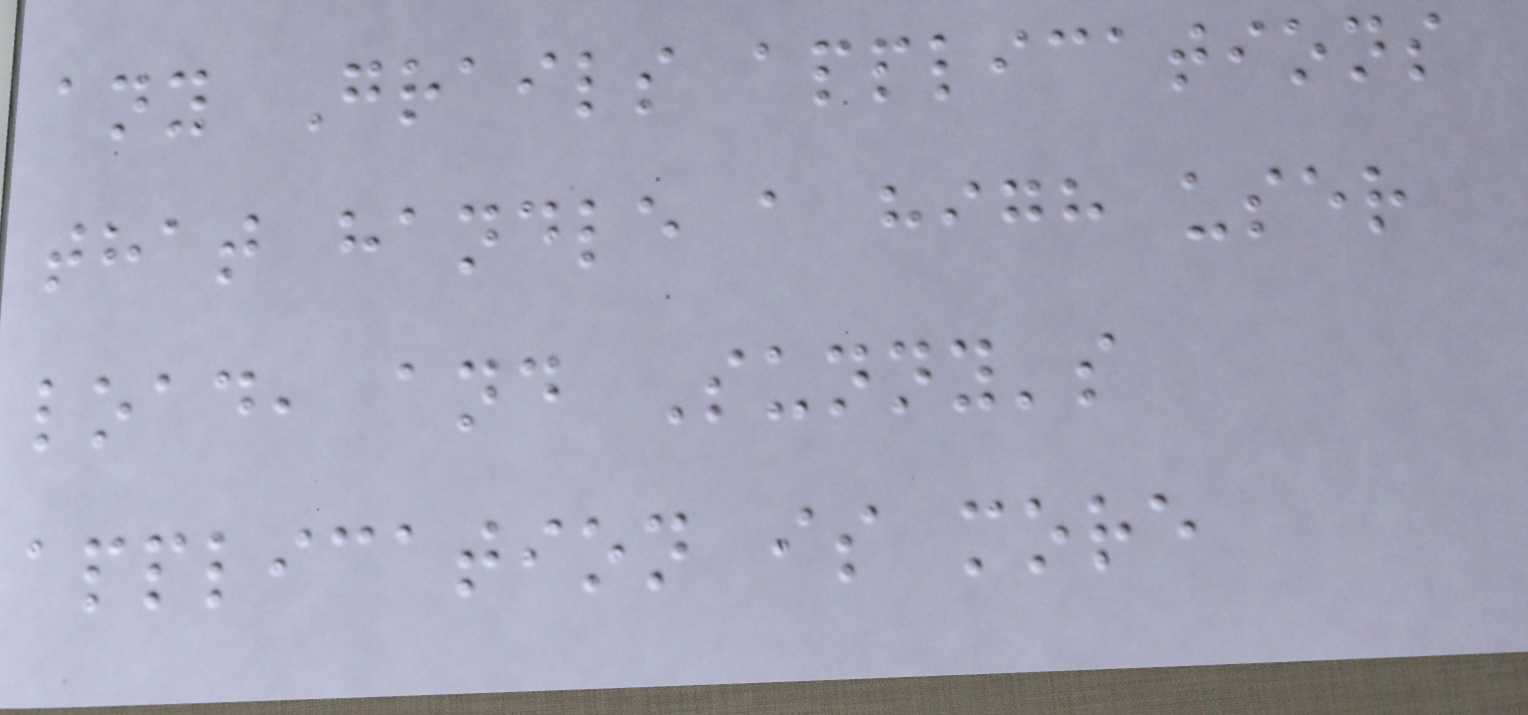any Grails applications
that handle a high user
load, and Sunny's
application is more
